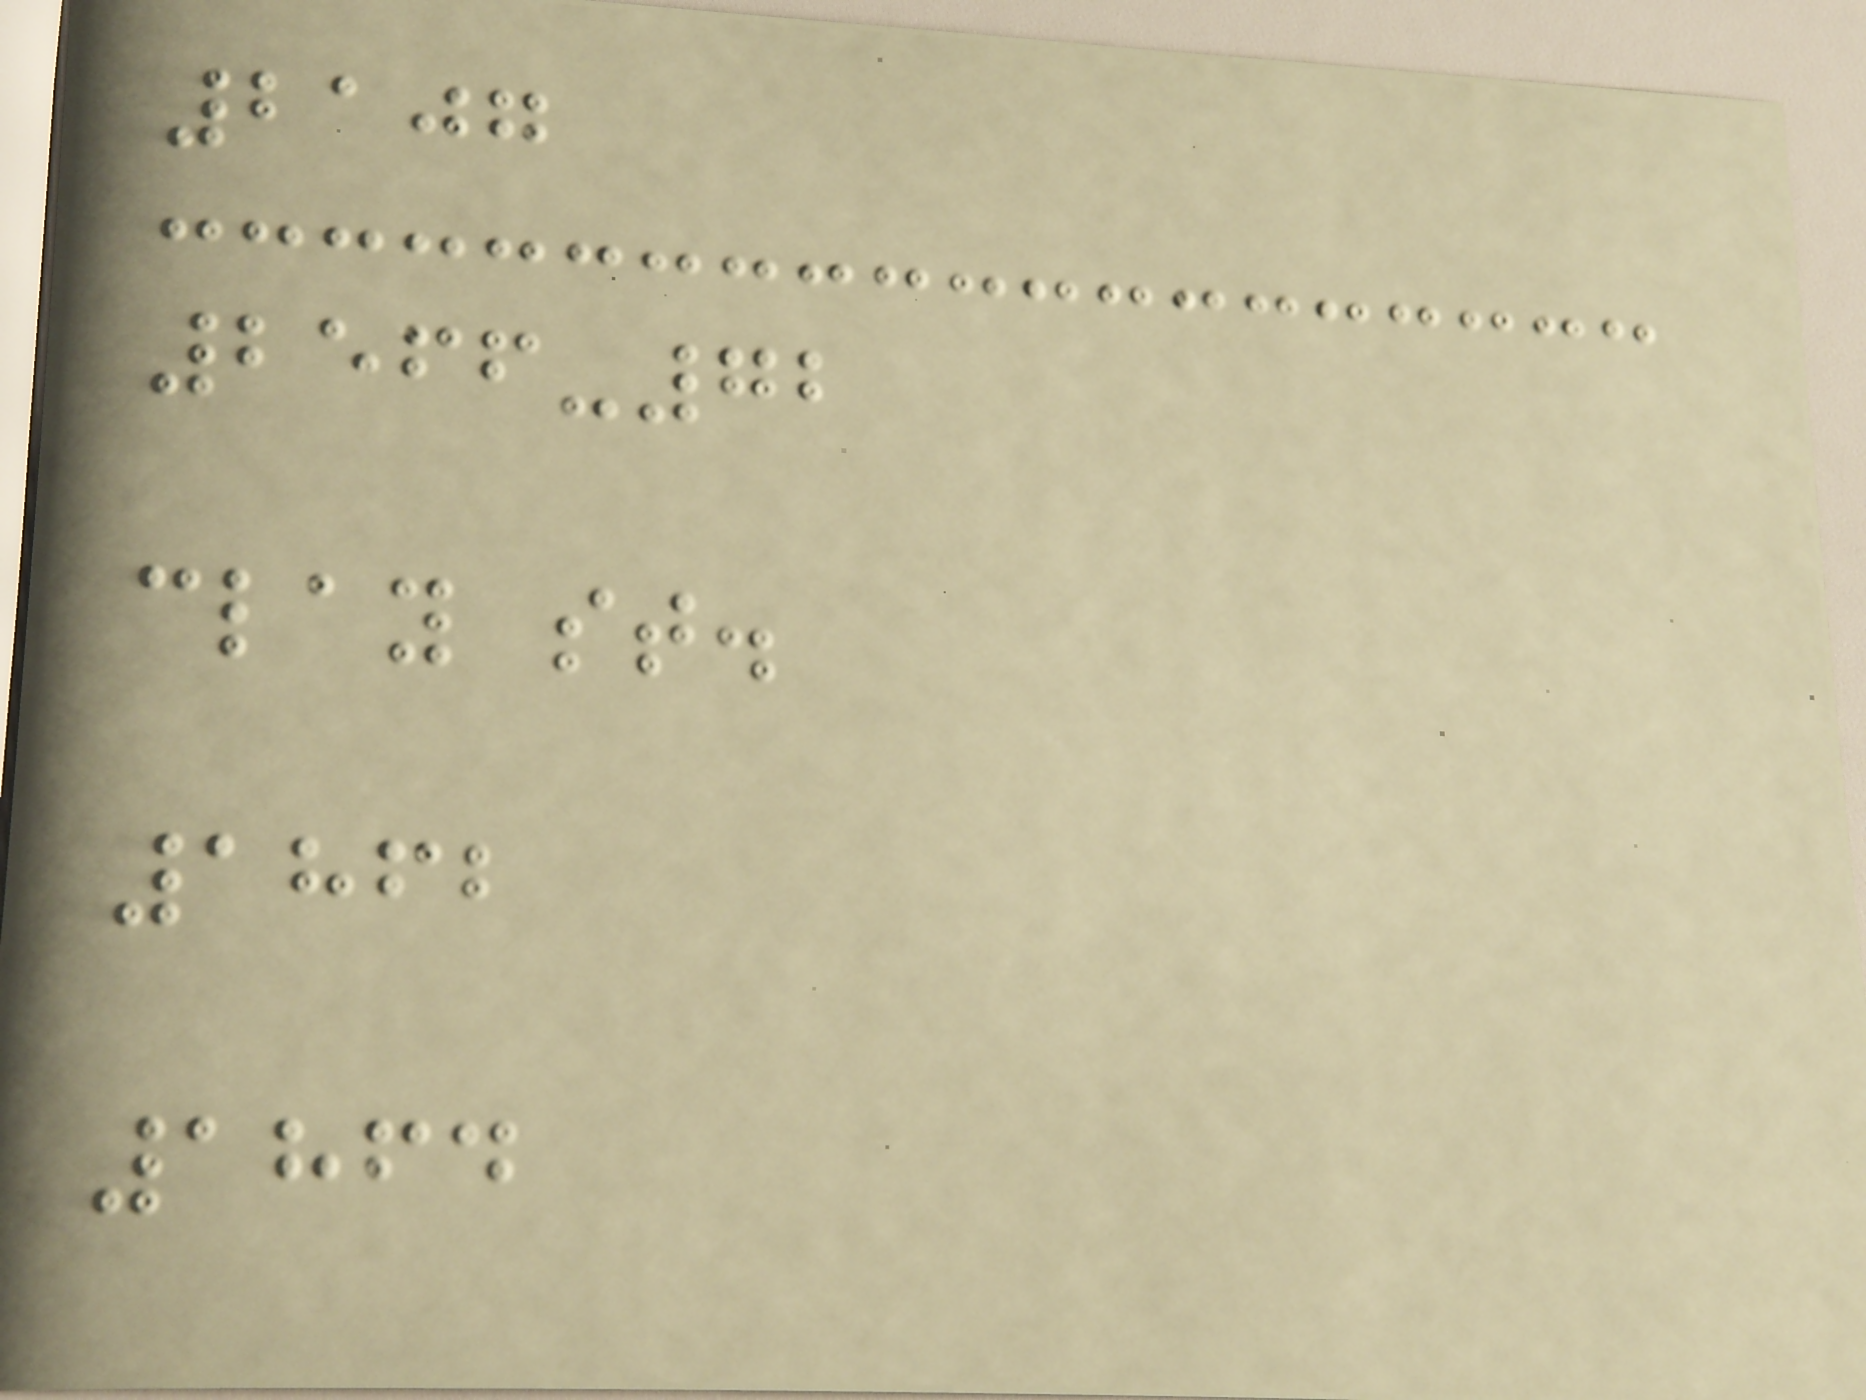2107
2566-72
clay st.
1862
1864
